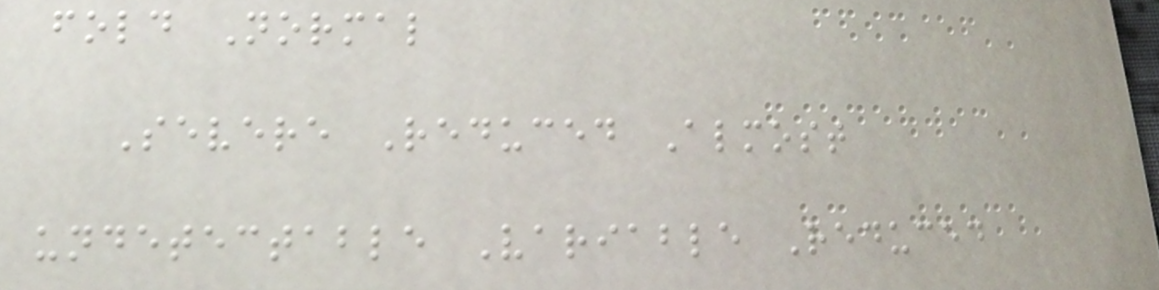fold Normal
Severe Reduced Almost
undetectable Variable Reduced
